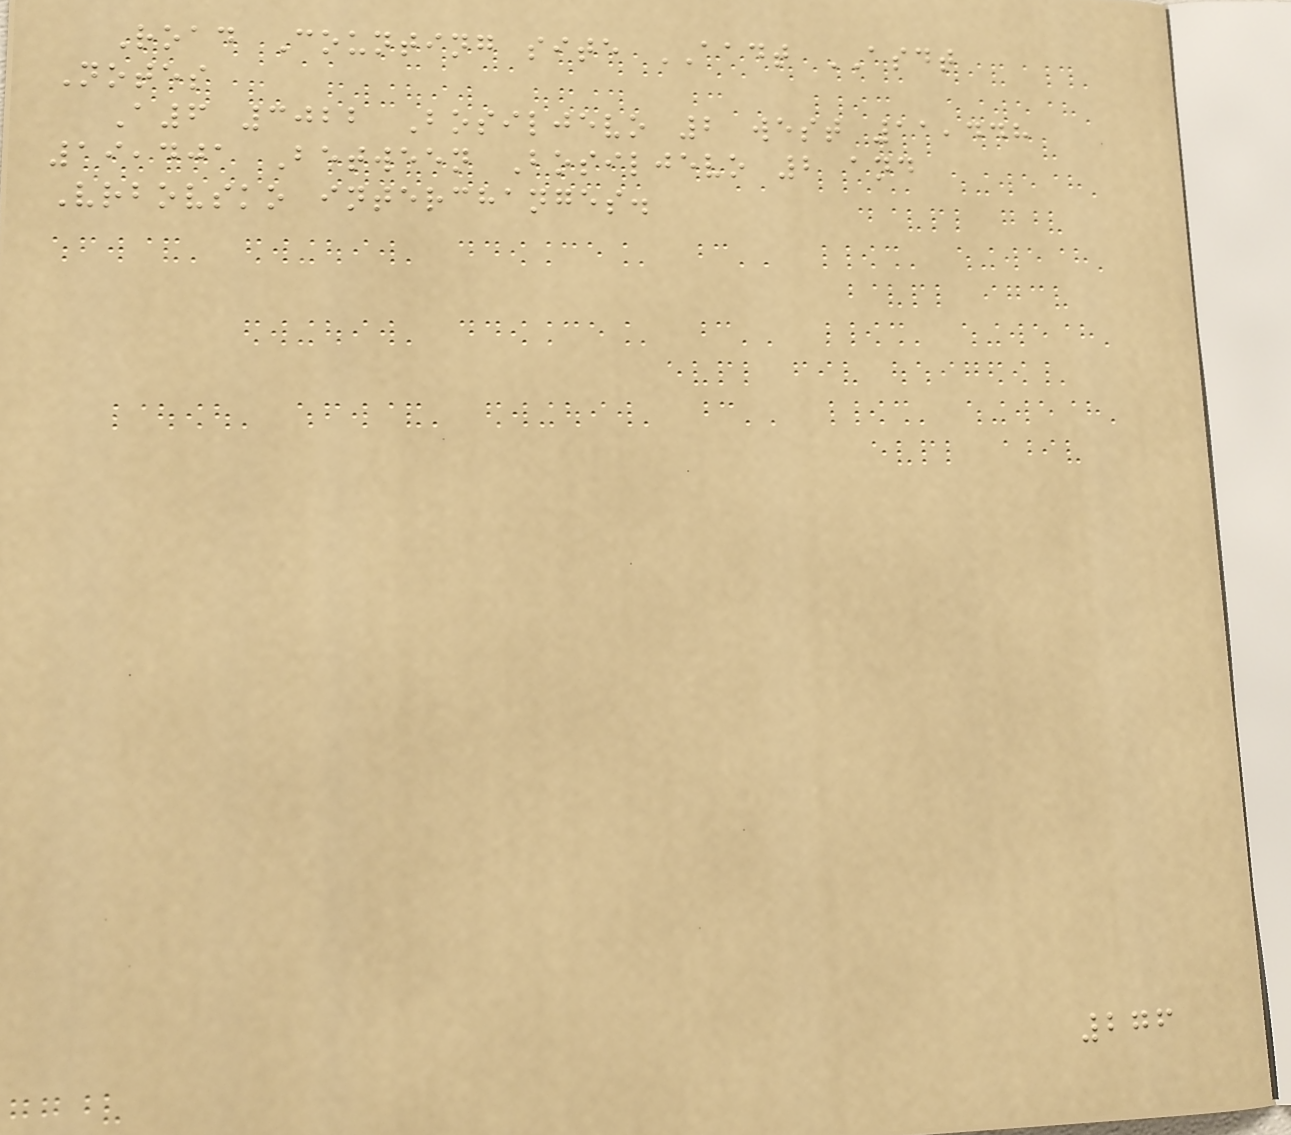Road Counting site AADT ASDT
Notes
A6 3022 Bosiljevo 2 west 11,448
19,401 Between Bosiljevo 2 and
Vrbovsko interchanges.
276
